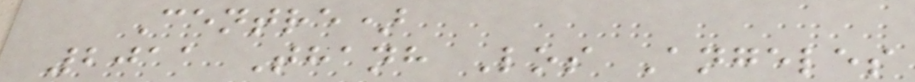Centre)
2011 Thanh Los Angeles
